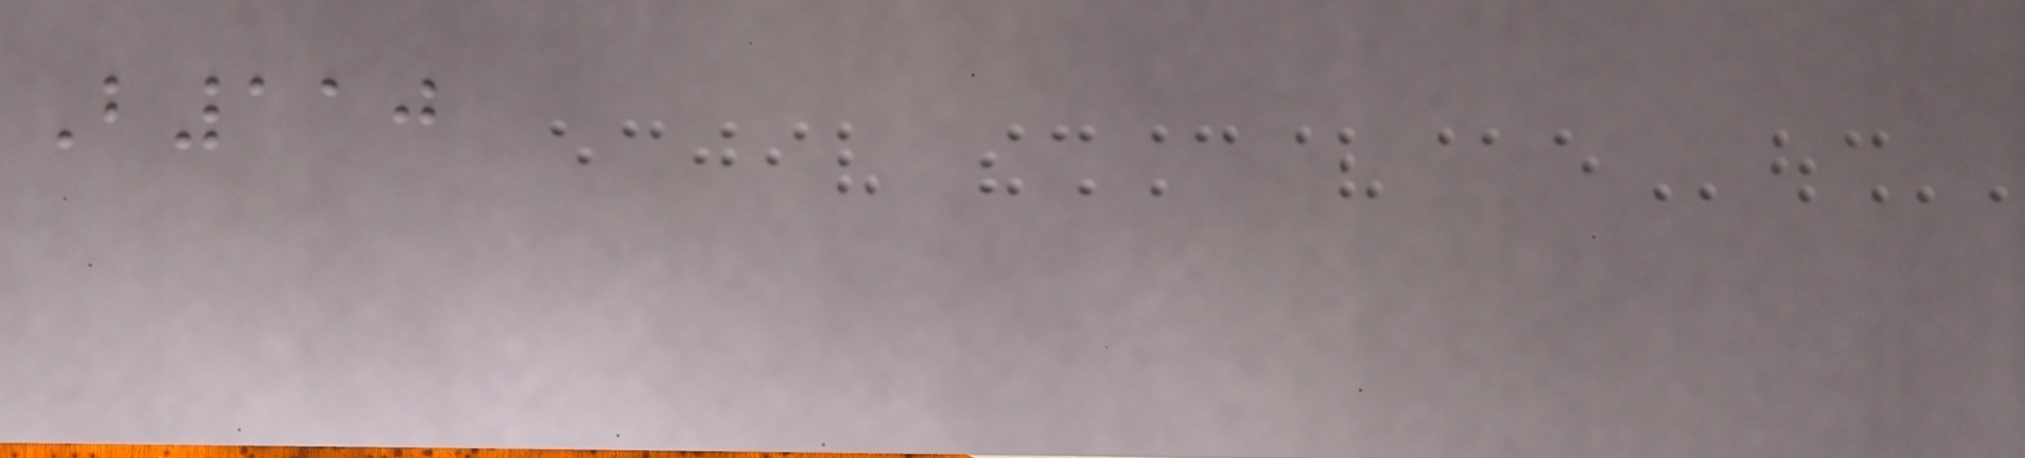B110
